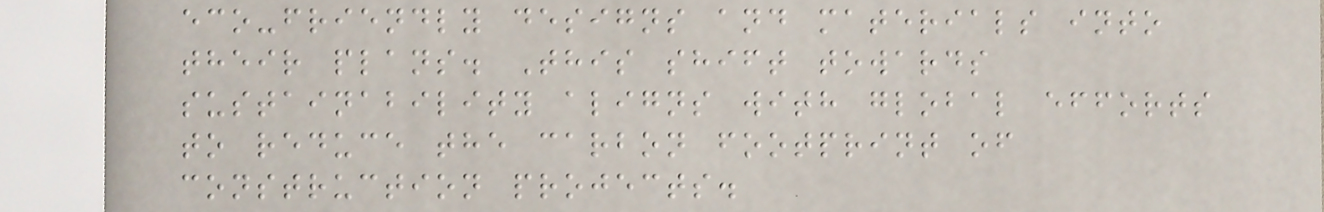eco-friendly designs and materials into
their plans. This shift towards
sustainability aligns with global efforts
to reduce the carbon footprint of
construction projects.
